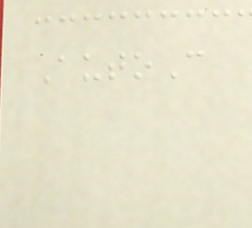AutoC
